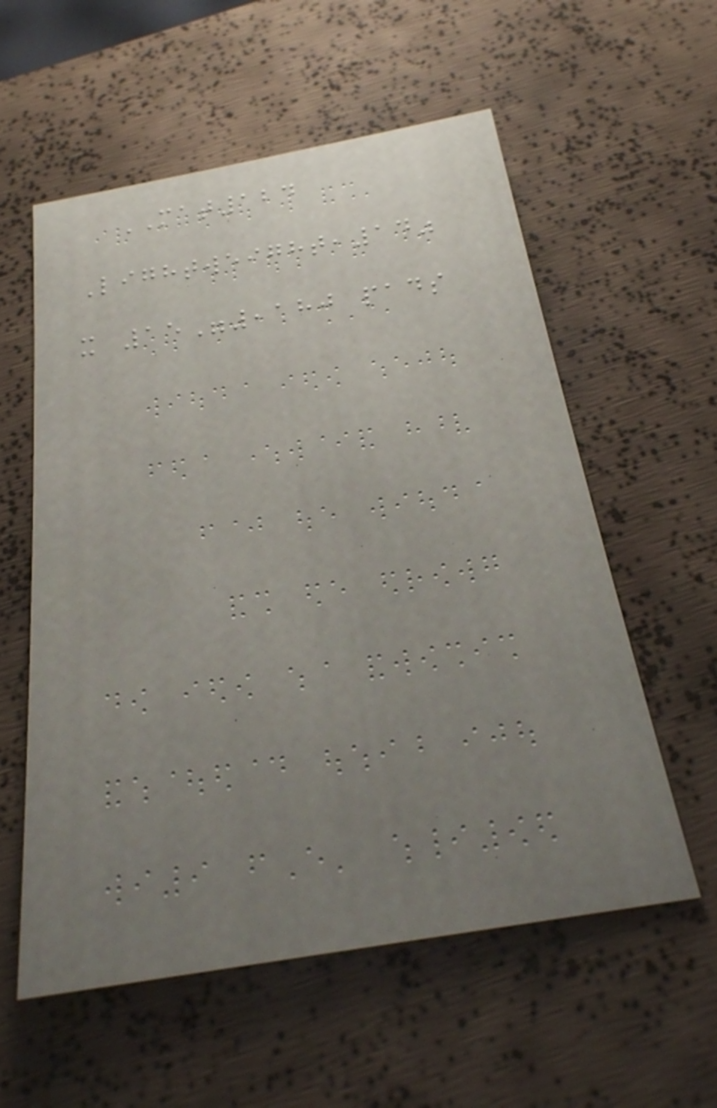MAT124
Lightweight,14"
x 15",180 pads
